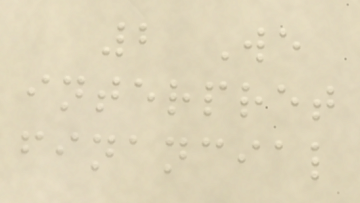2 We
interpret
financial
